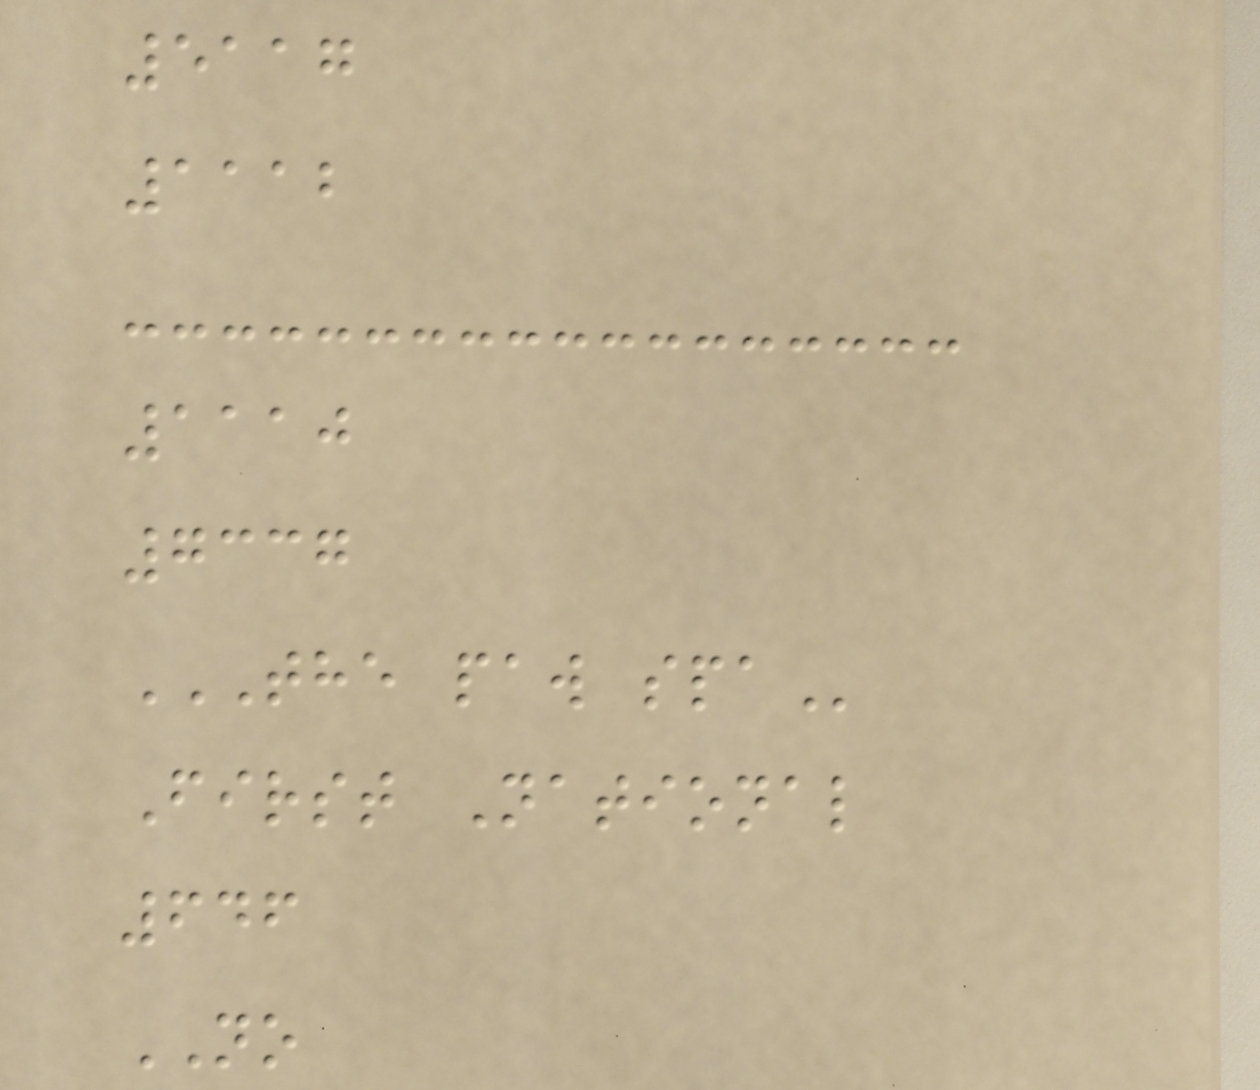5117
1112
1110
7337
THE PAW SPA
First National
646
NO
